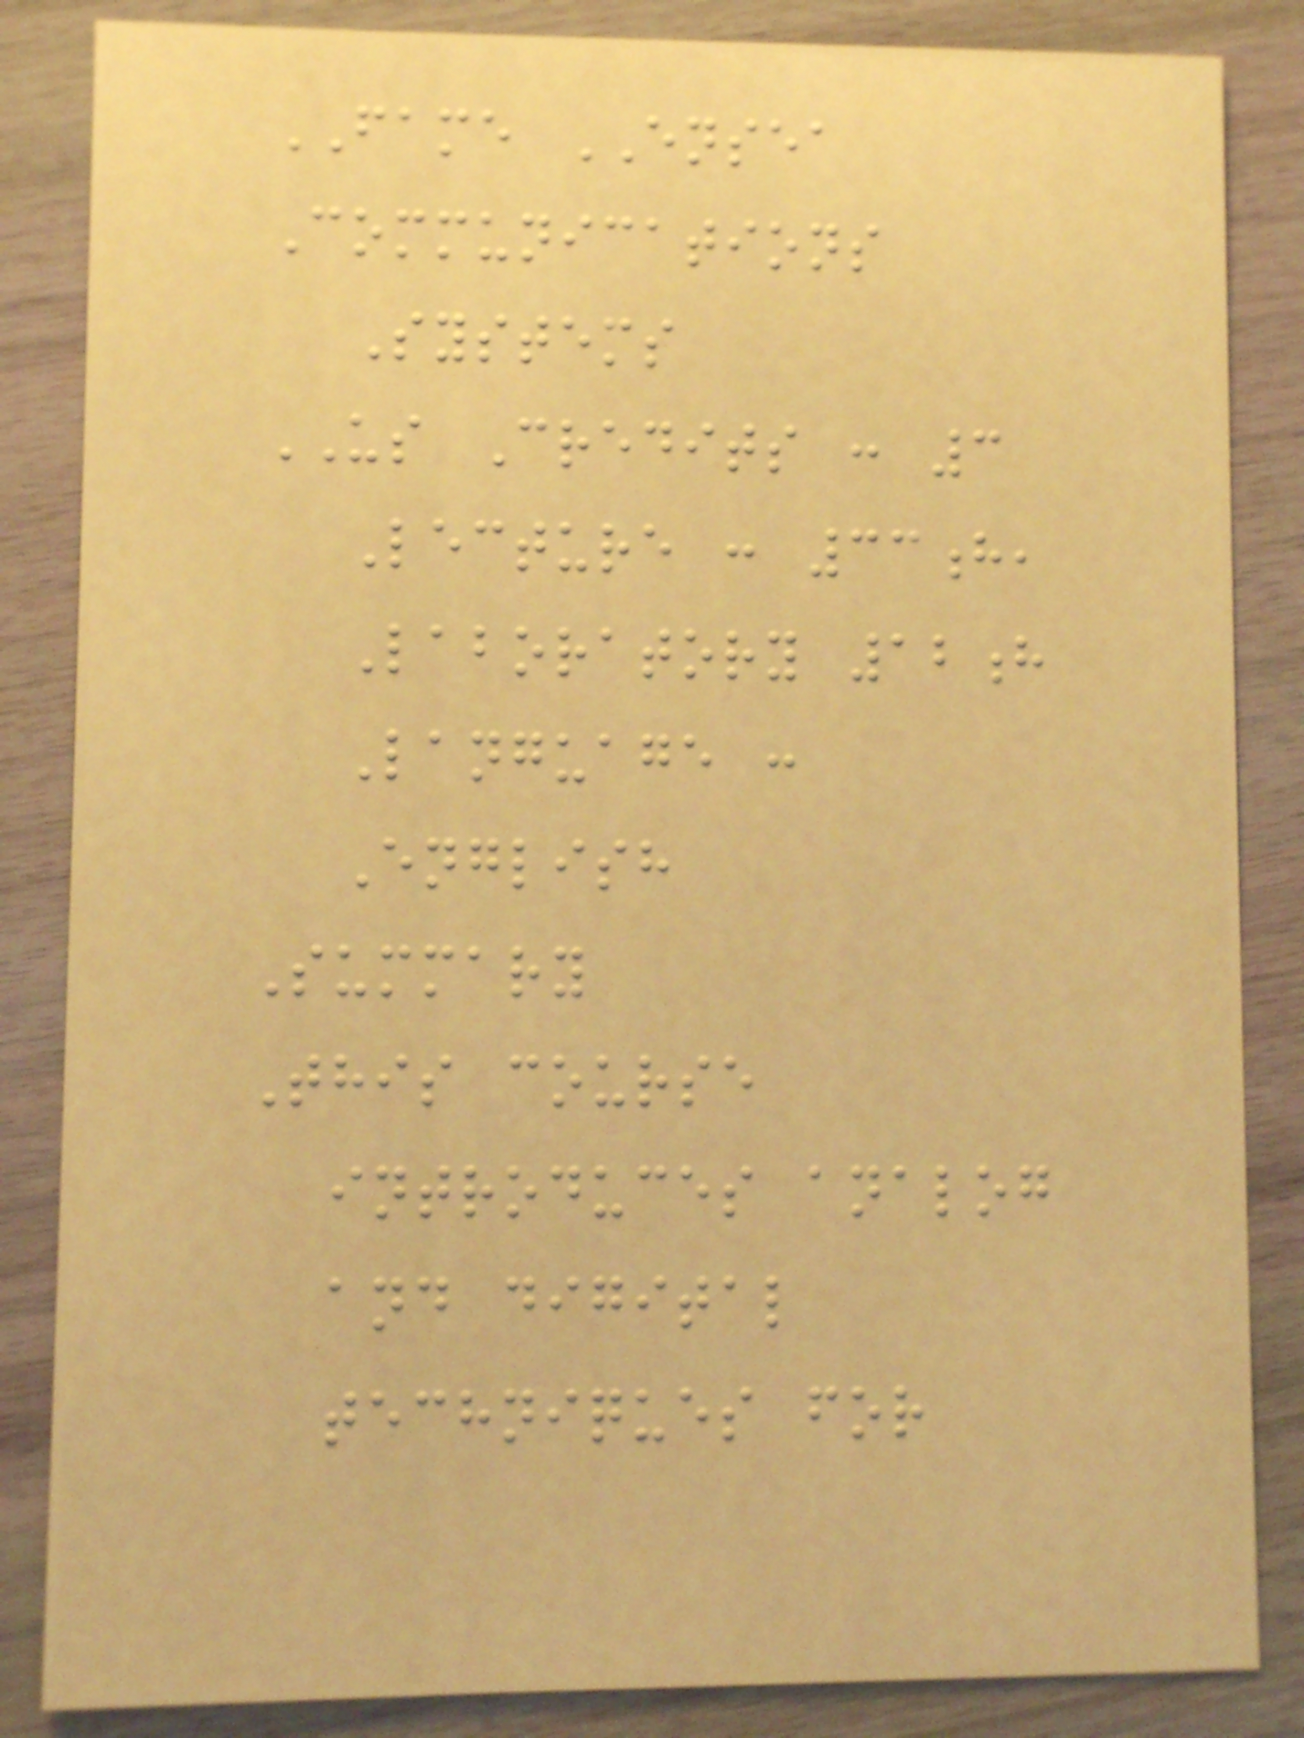FAME ENSEA
Communications
Systems
US Credits : 3
Lecture : 33h,
Laboratory 12h
Language :
English
Summary
This course
introduces analog
and digital
techniques for
